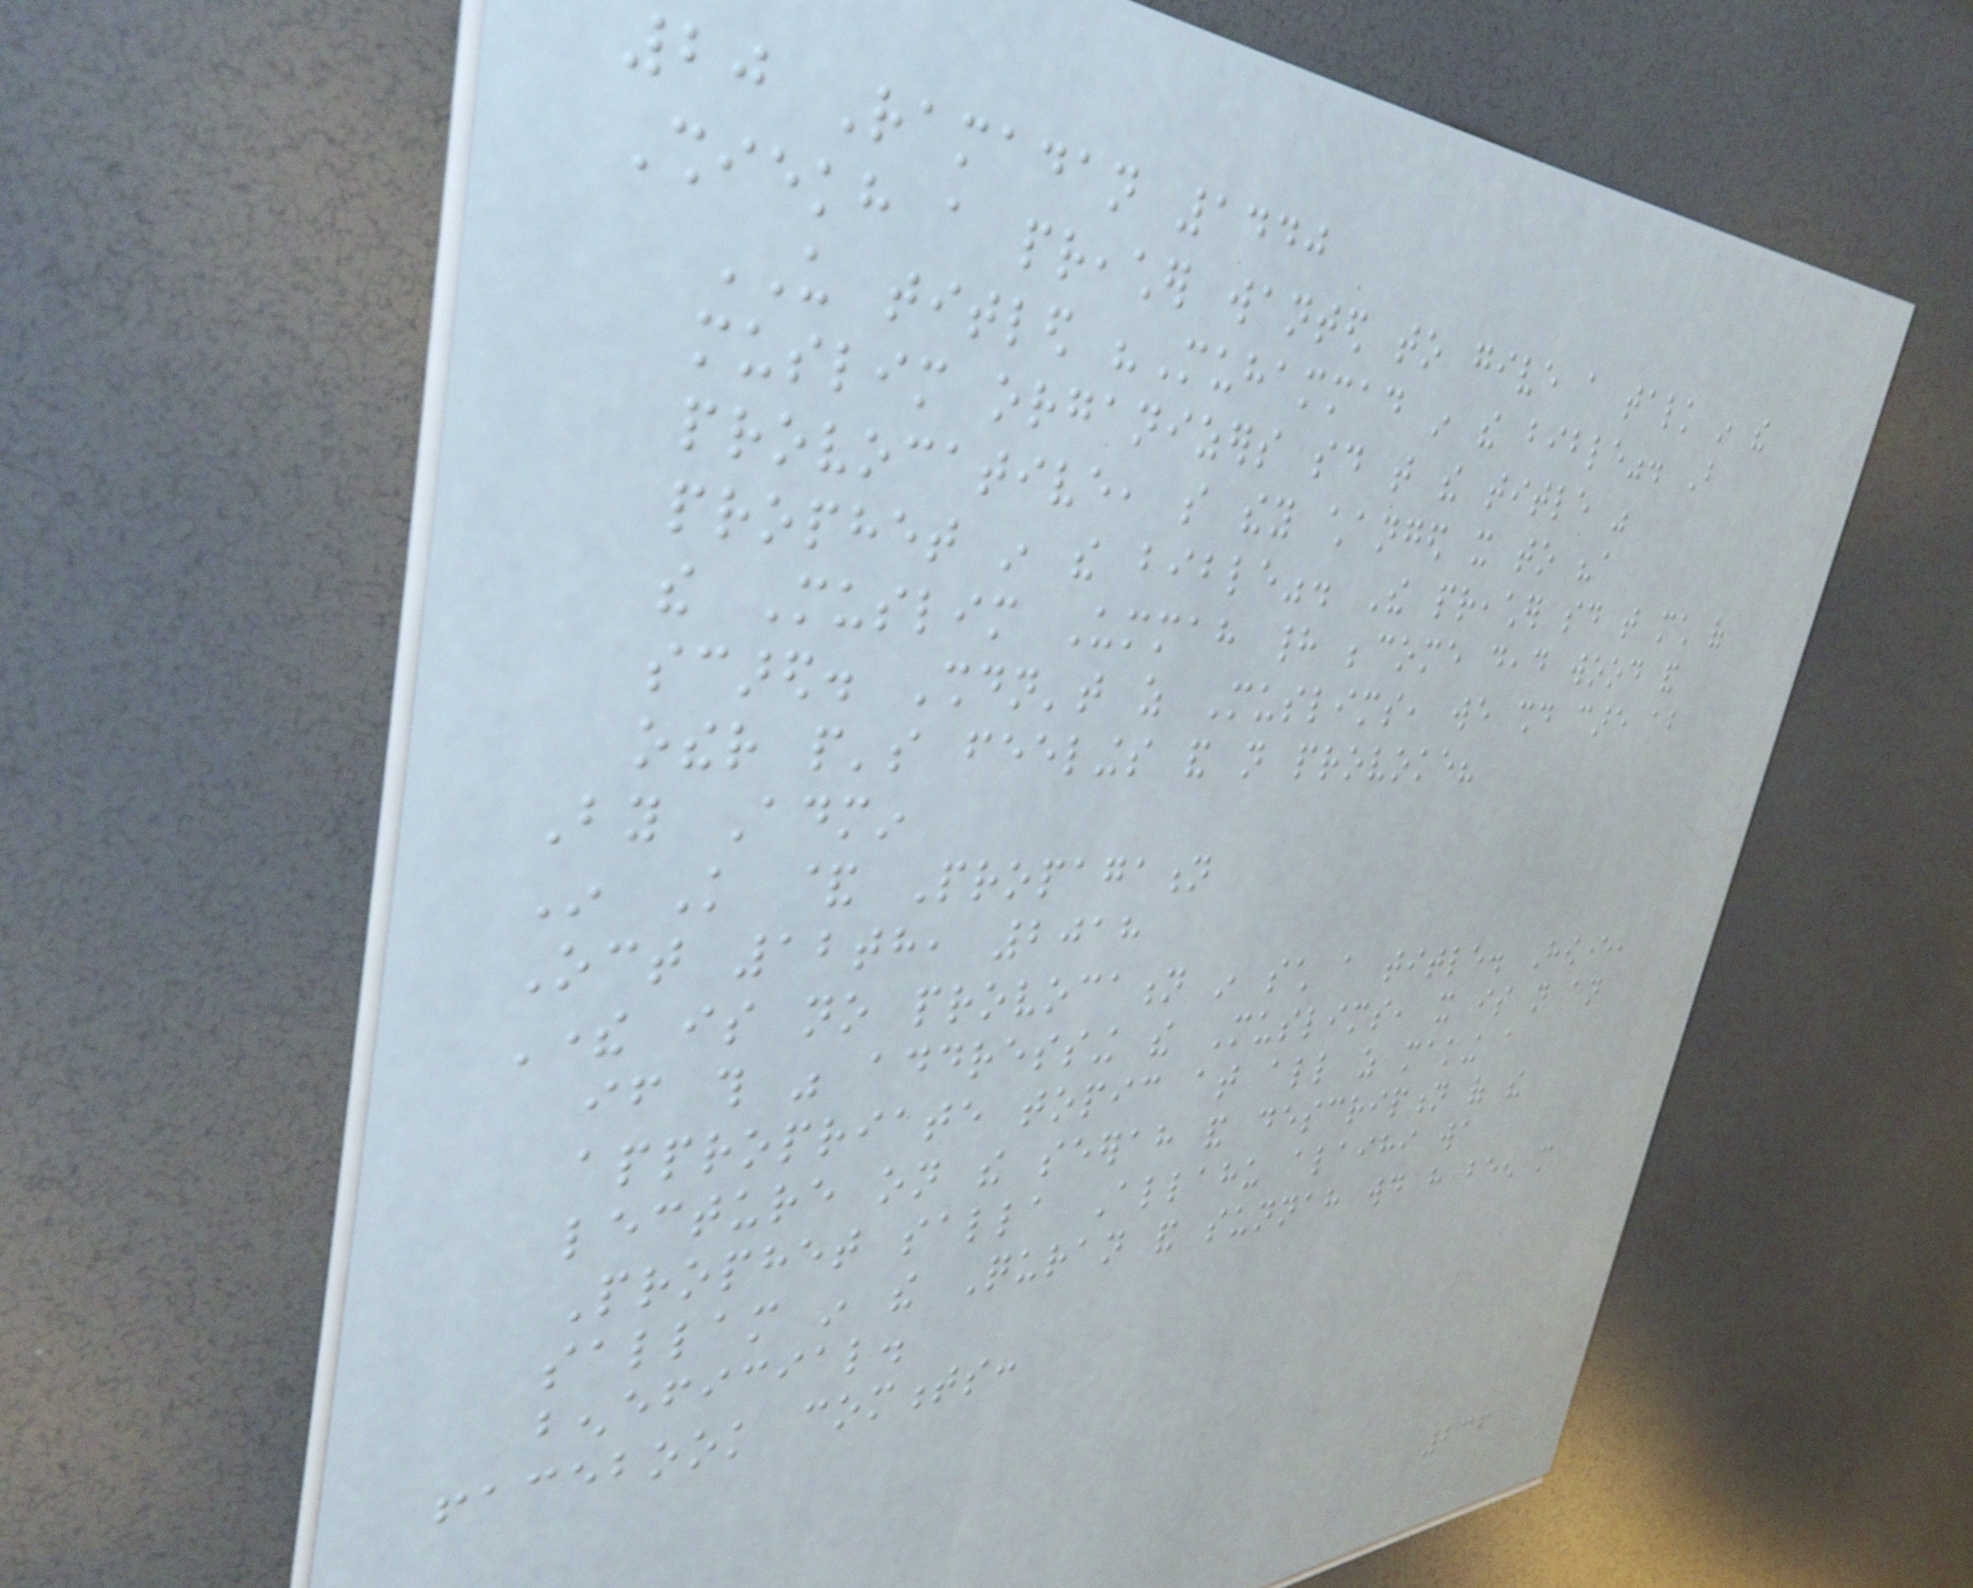20 Ramadan 1440
Shiekh a preacher wanted to give a talk in the
US titled "Muhammad in the bible". But
muslim organizers said that the title was
provocative, so they changed it to "a
prophet in the bible". The preacher said that much of
the Muslim Ummah had become dead wood and
scared. Shouldn't as Muslims, we should care about
other people's feelings and not provoke?
By Admin
In Knowledge & Propagation
Oct 12th, 2018
There is no provocation in such a title. However,
if this was addressing the Muslims, it is not an
appropriate topic at all as making a
lecture on the seerah and description of the
Prophet salla Allahu alaihi wa
sallam in the Quran and sunnah would have been more
beneficial.
facebook comments:
236
